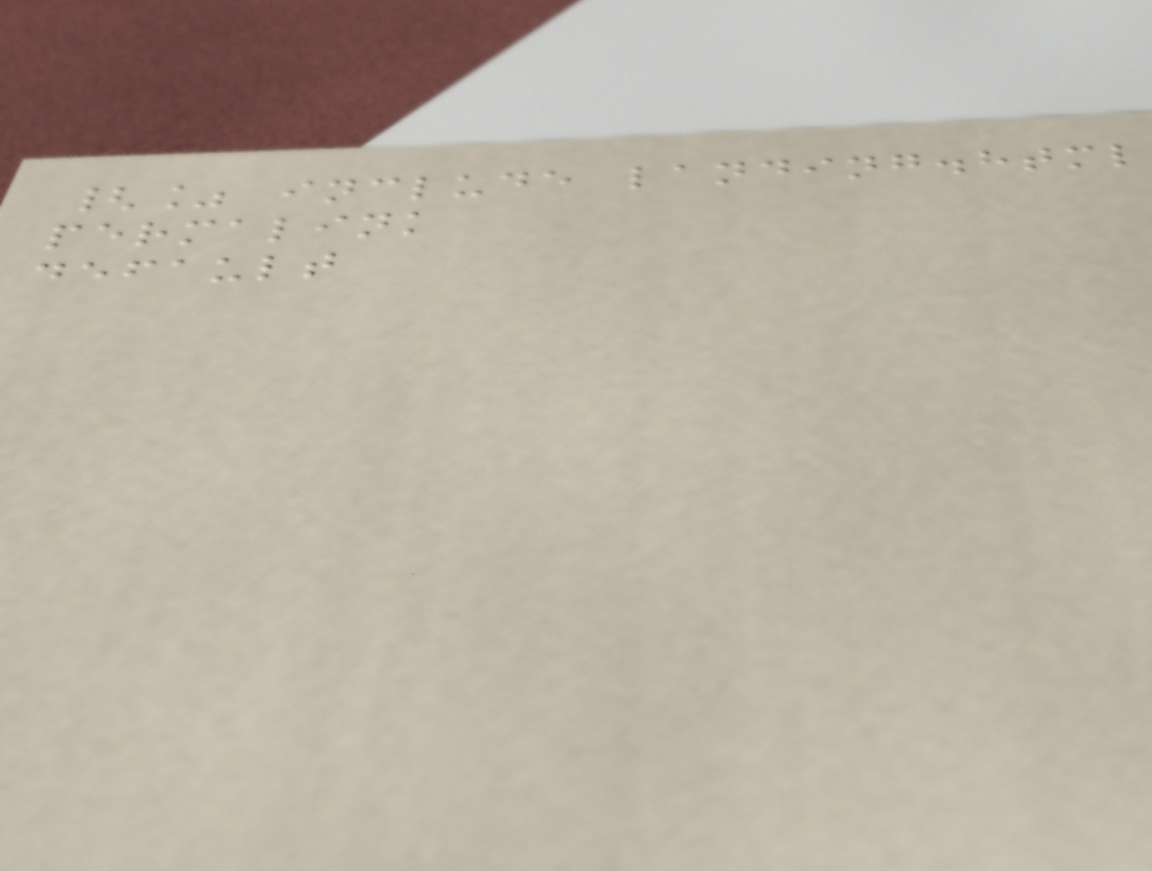{% include landing.html
permalink
default
